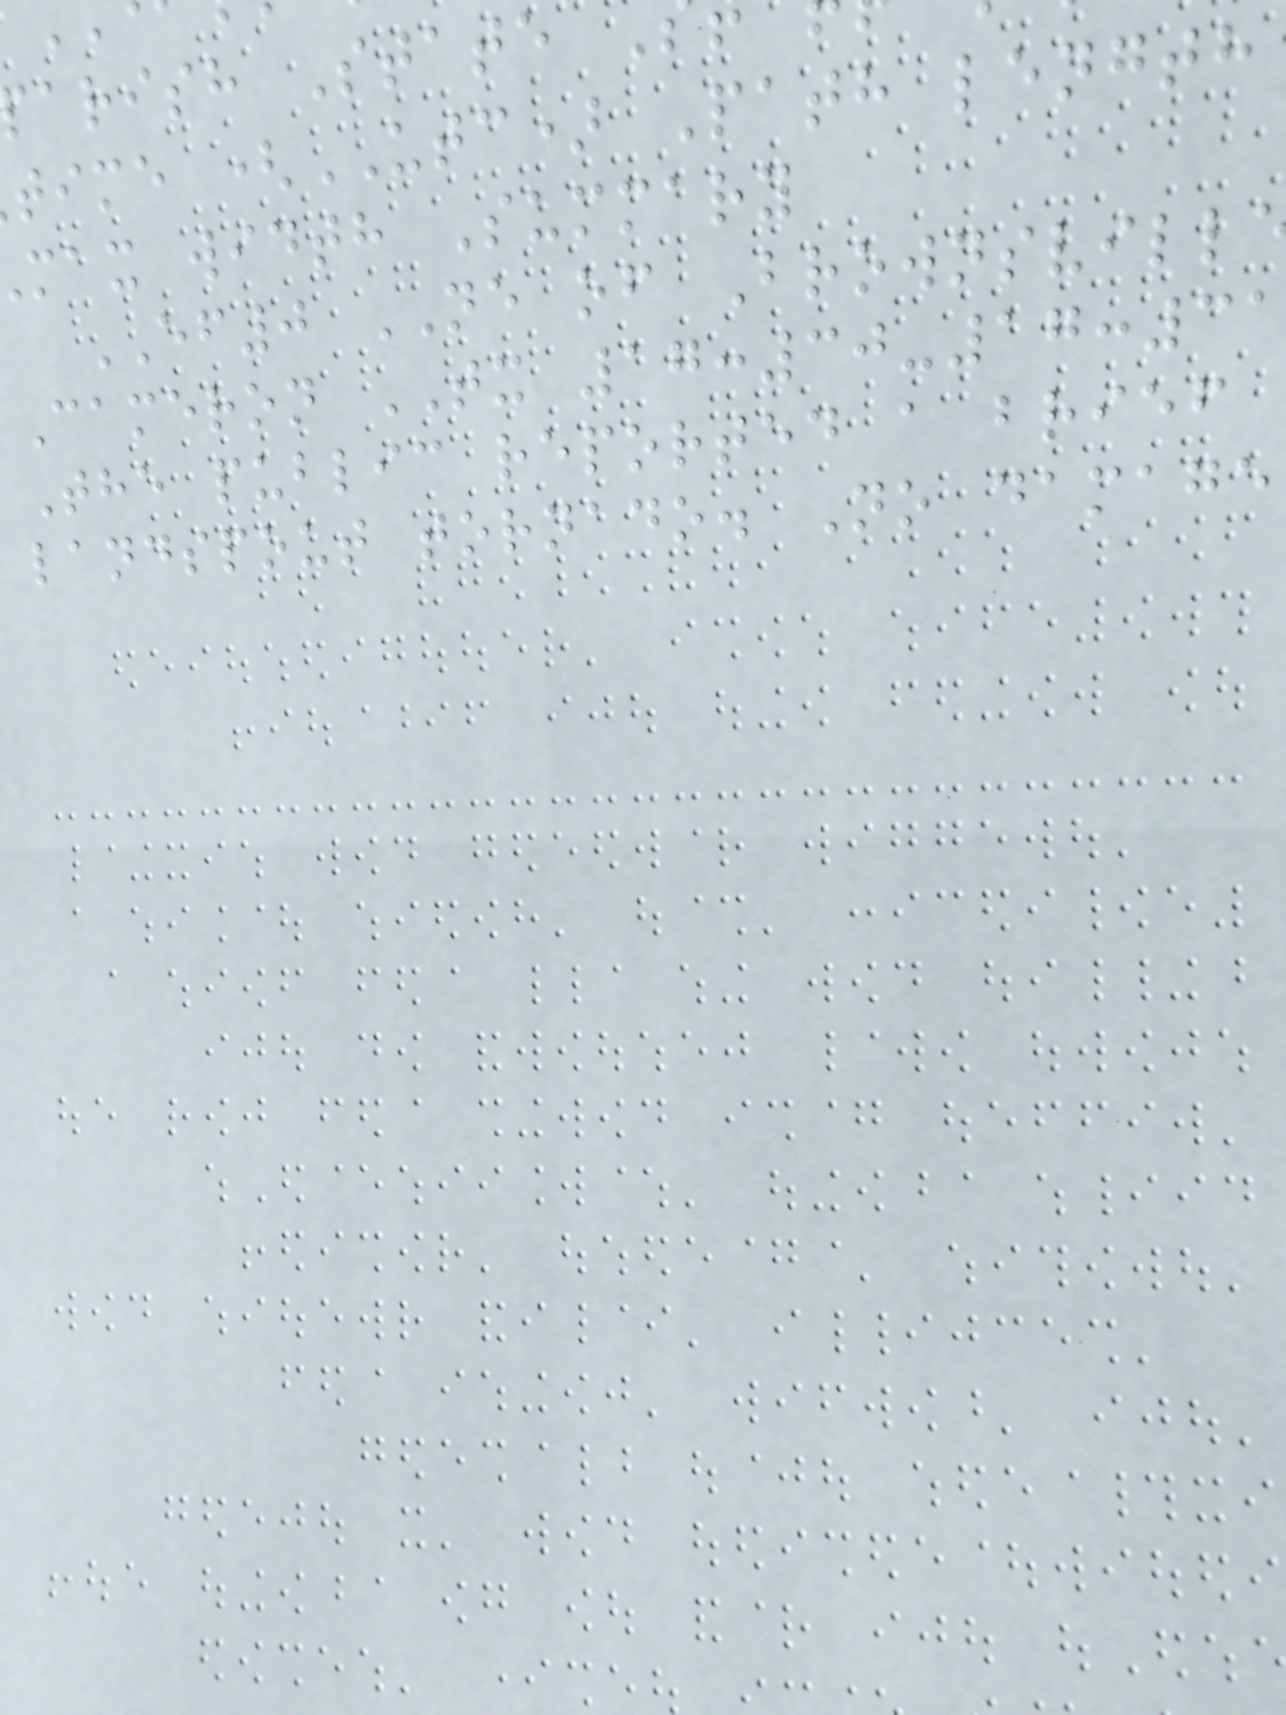arish State
time (UTC) Path length
max width Summary
EF0 NE of Brownsvill
Cameron TX 17:30-17:31
The public reported a brief
landspout tornado. No damage
